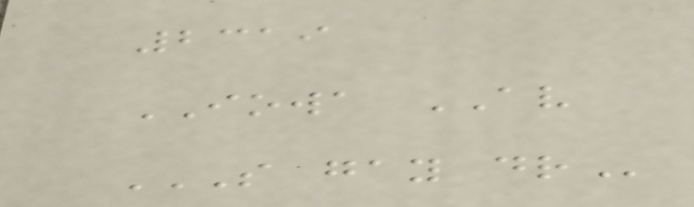2319
IOWA AV
S GAY DR
